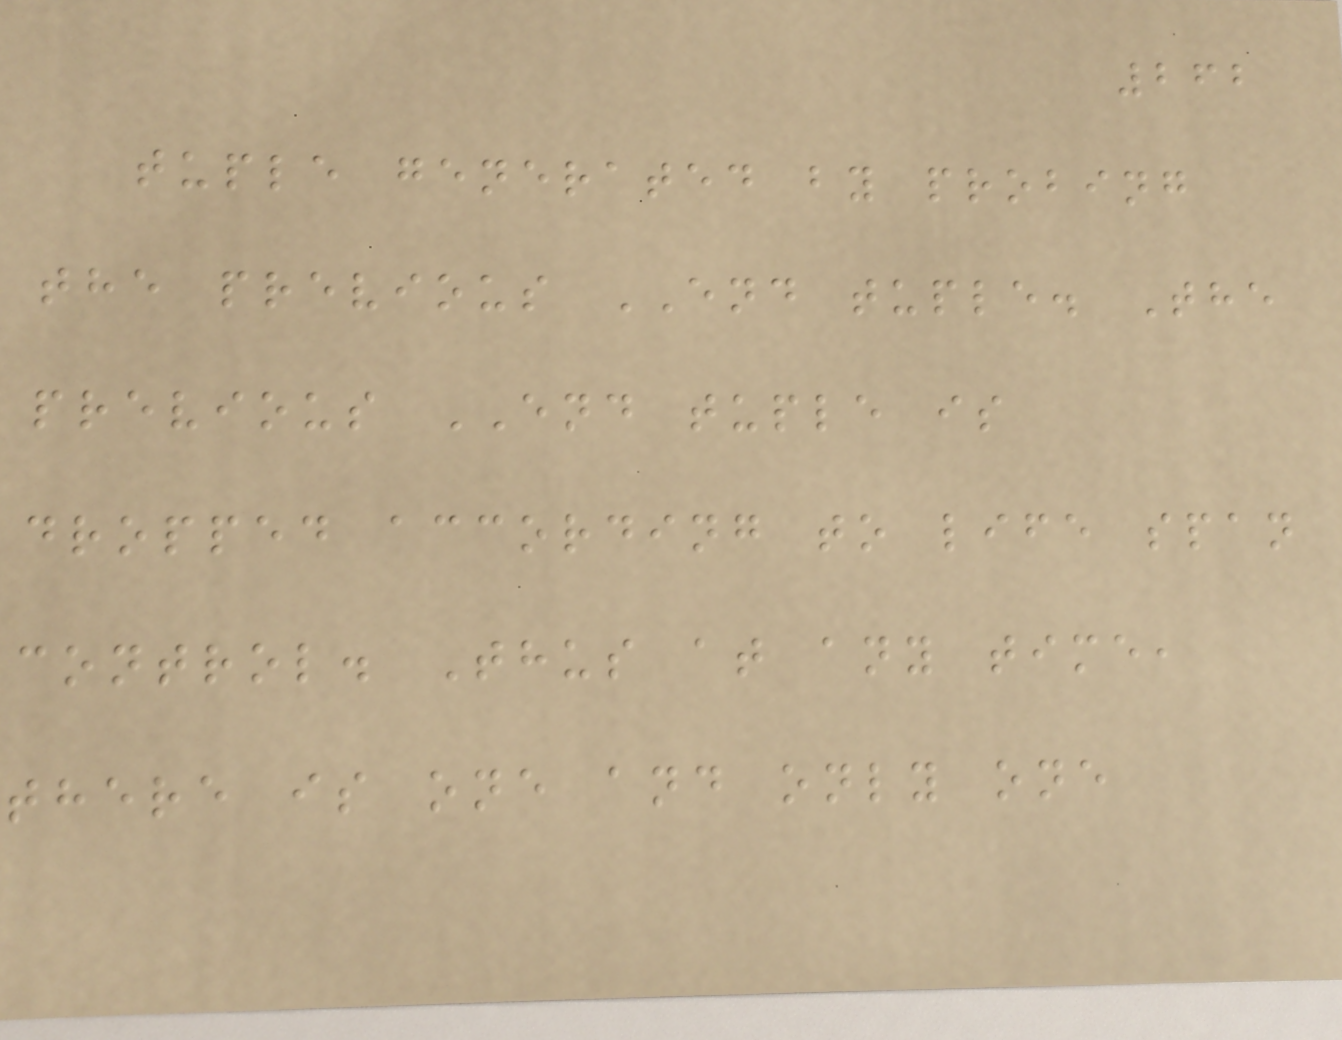262
tuple generated by probing
the previous END tuple. The
previous END tuple is
dropped according to life span
control. Thus at any time,
there is one and only one
